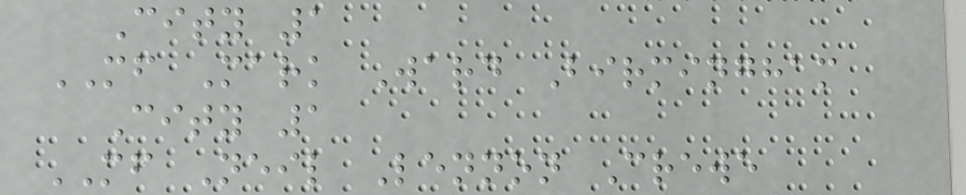City 1
MF Mark Ward Birmingham
City 1
MF Neil Lennon Crewe
